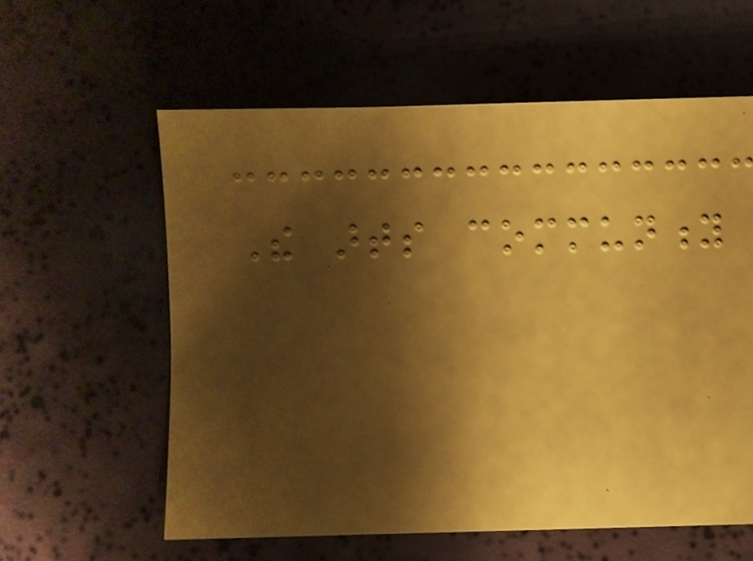The arts community
